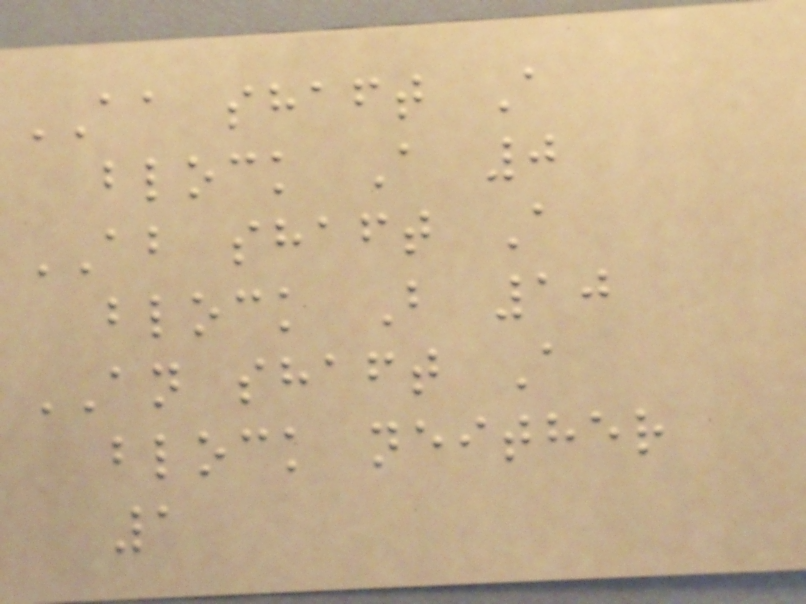AA shaft A
block A 0
AB shaft A
block B 10
AN shaft A
block neither
1
